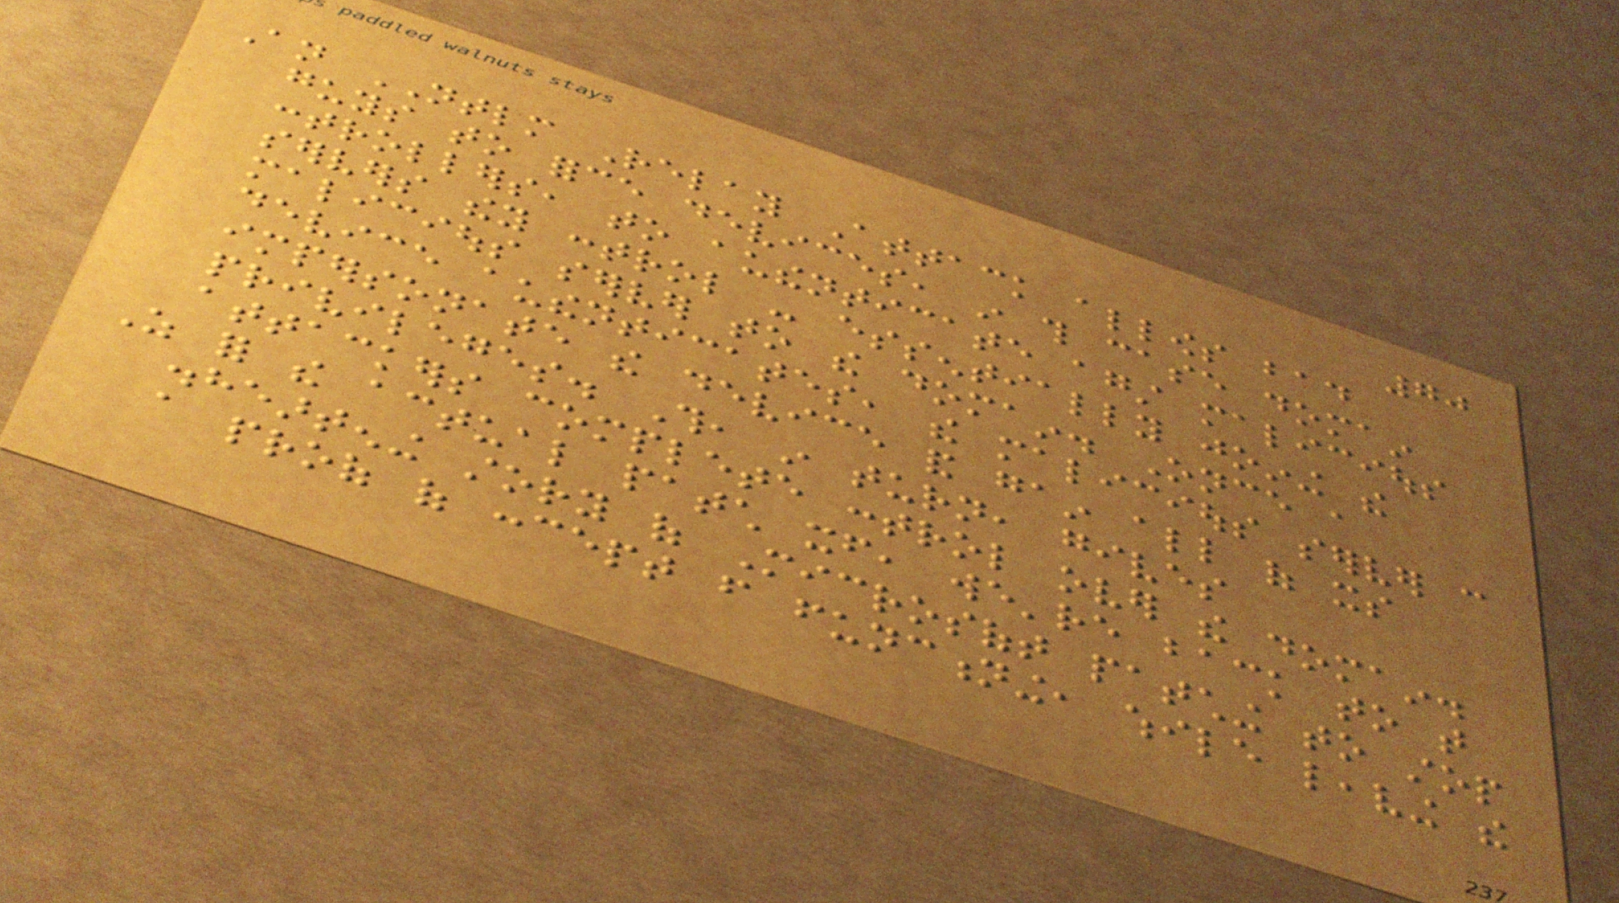70
An NTLM Relay Attack allows bad
guys to force devices, in this case domain
controllers, to authenticate against malicious
servers they control - essentially joining the
malicious server to the domain. Once a
device authenticates, the malicious server can
impersonate the device and gain all of its
privileges. This, in turn, gives
attackers complete control over the domain.
As for the actual patch itself, we're back to that
disheartening story of Microsoft patching to stop
a proof of concept from functioning, while leaving the
